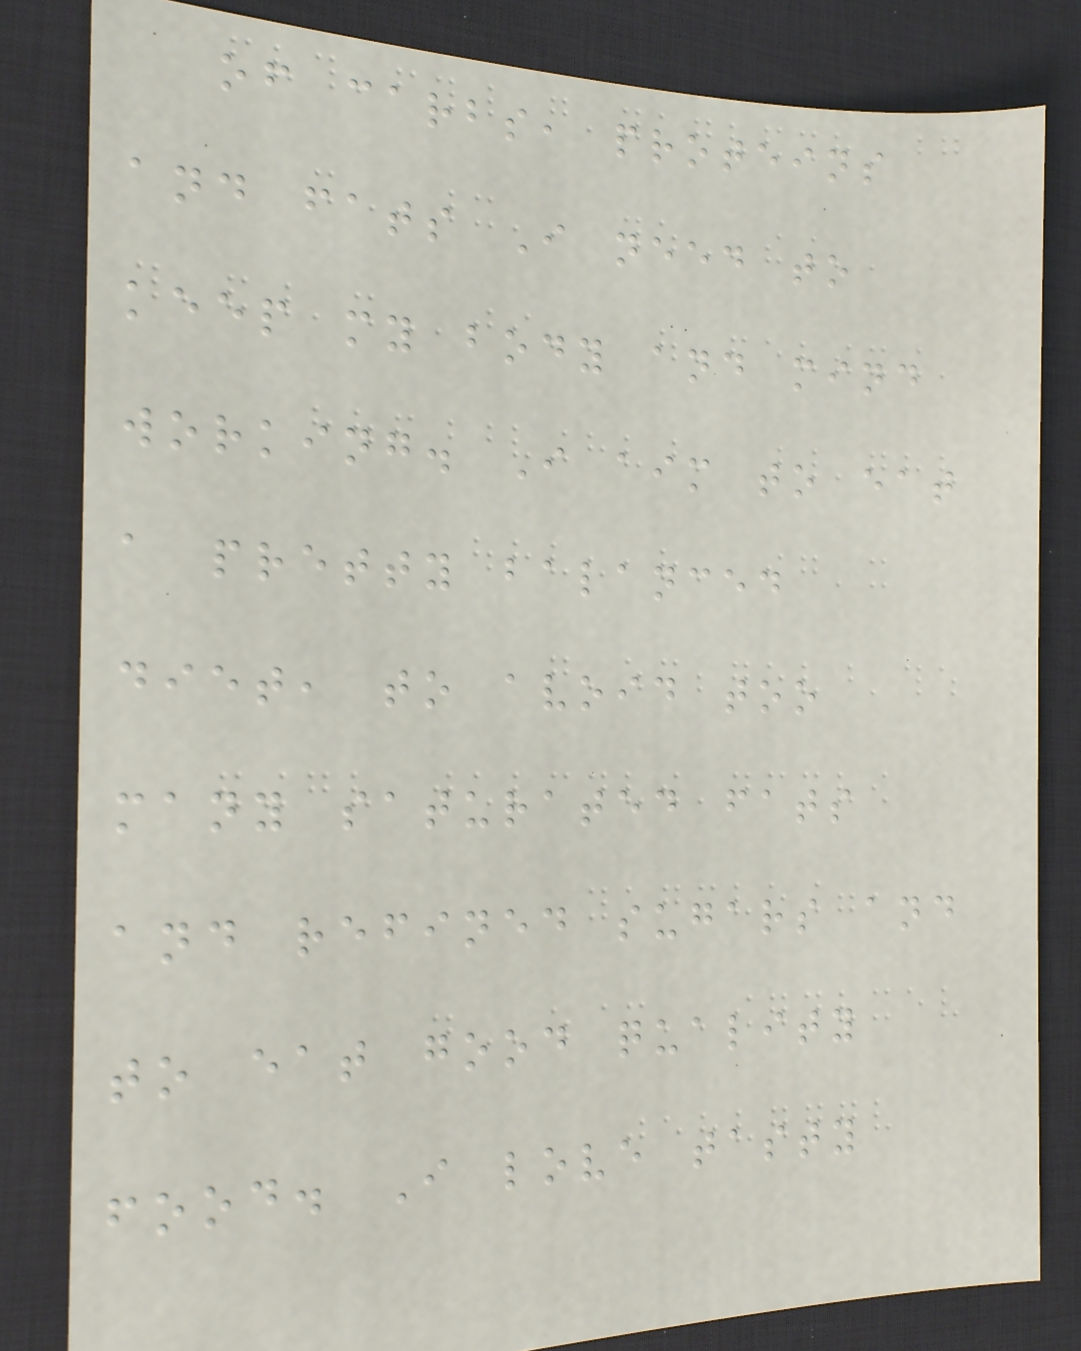of carbs, proteins
and fats I need to
keep my body and mind
working. I aim to eat
a pretty balanced
diet, to avoid too
many saturated fats
and refined sugars and
to eat good quality
food. I love tasty
